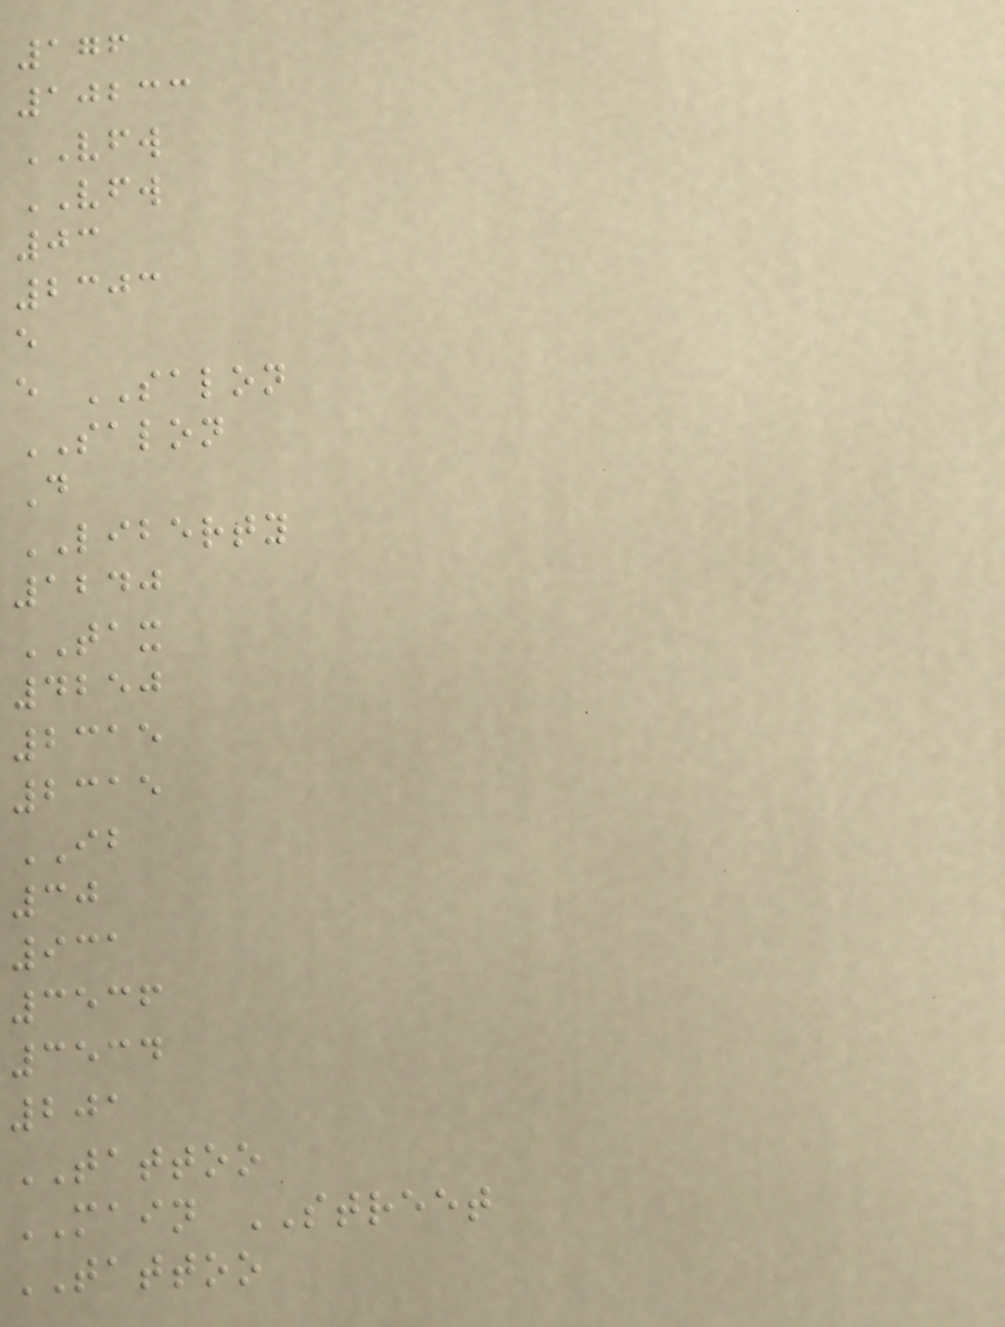176
10233
VFW
VFW
03
2303
e
e SALON
SALON
D
LIBERTY
1240
TAX
4250
2315
2315
IB
30
931
3536
3534
201
TATTOO
MAIN STREET
TATTOO
